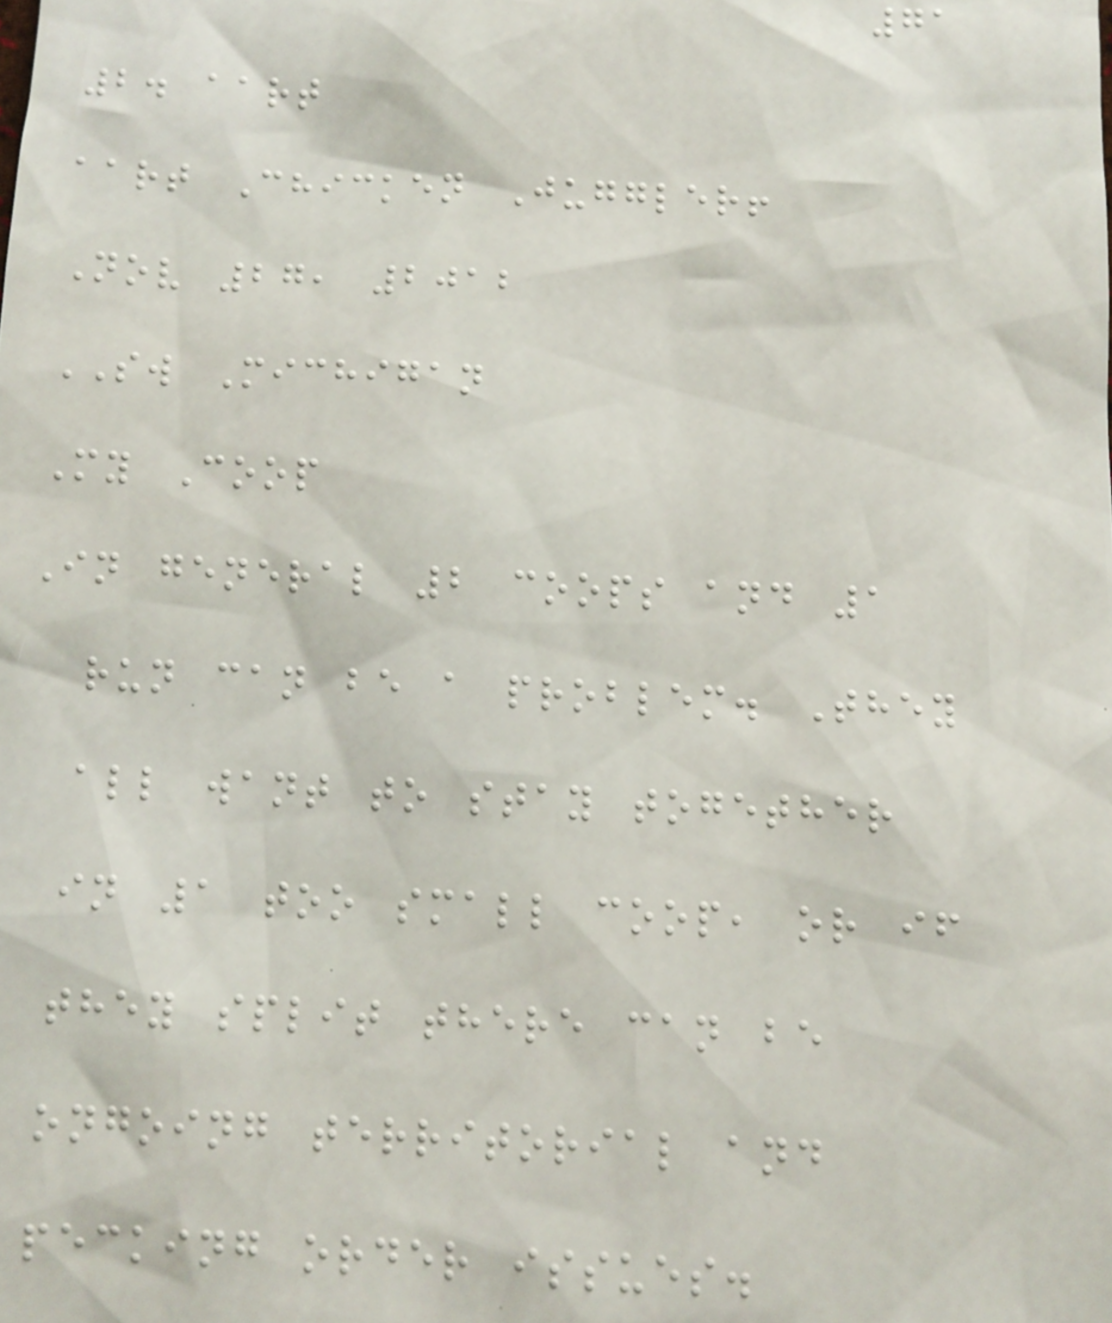71
2. aart
aart Chicken Juggler!
Nov 27, 2012
SW Michigan
My Coop
In general 2 coops and 1
run can be a problem. They
all want to stay together
in 1 too small coop, or if
they split there can be
ongoing territorial and
pecking order issues.
